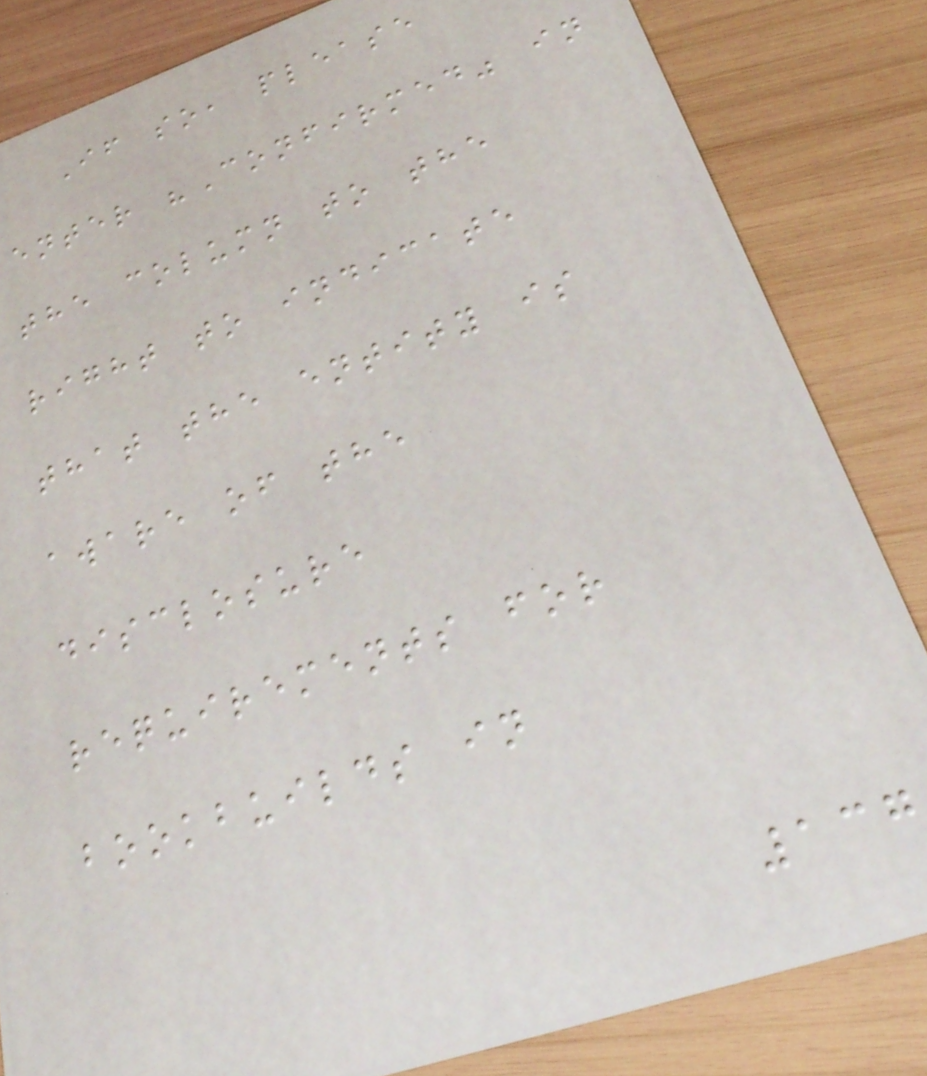If so, please
enter "Confirmed" in
the column to the
right to indicate
that the entity is
aware of the
disclosure
requirements for
bookbuilds in
137
